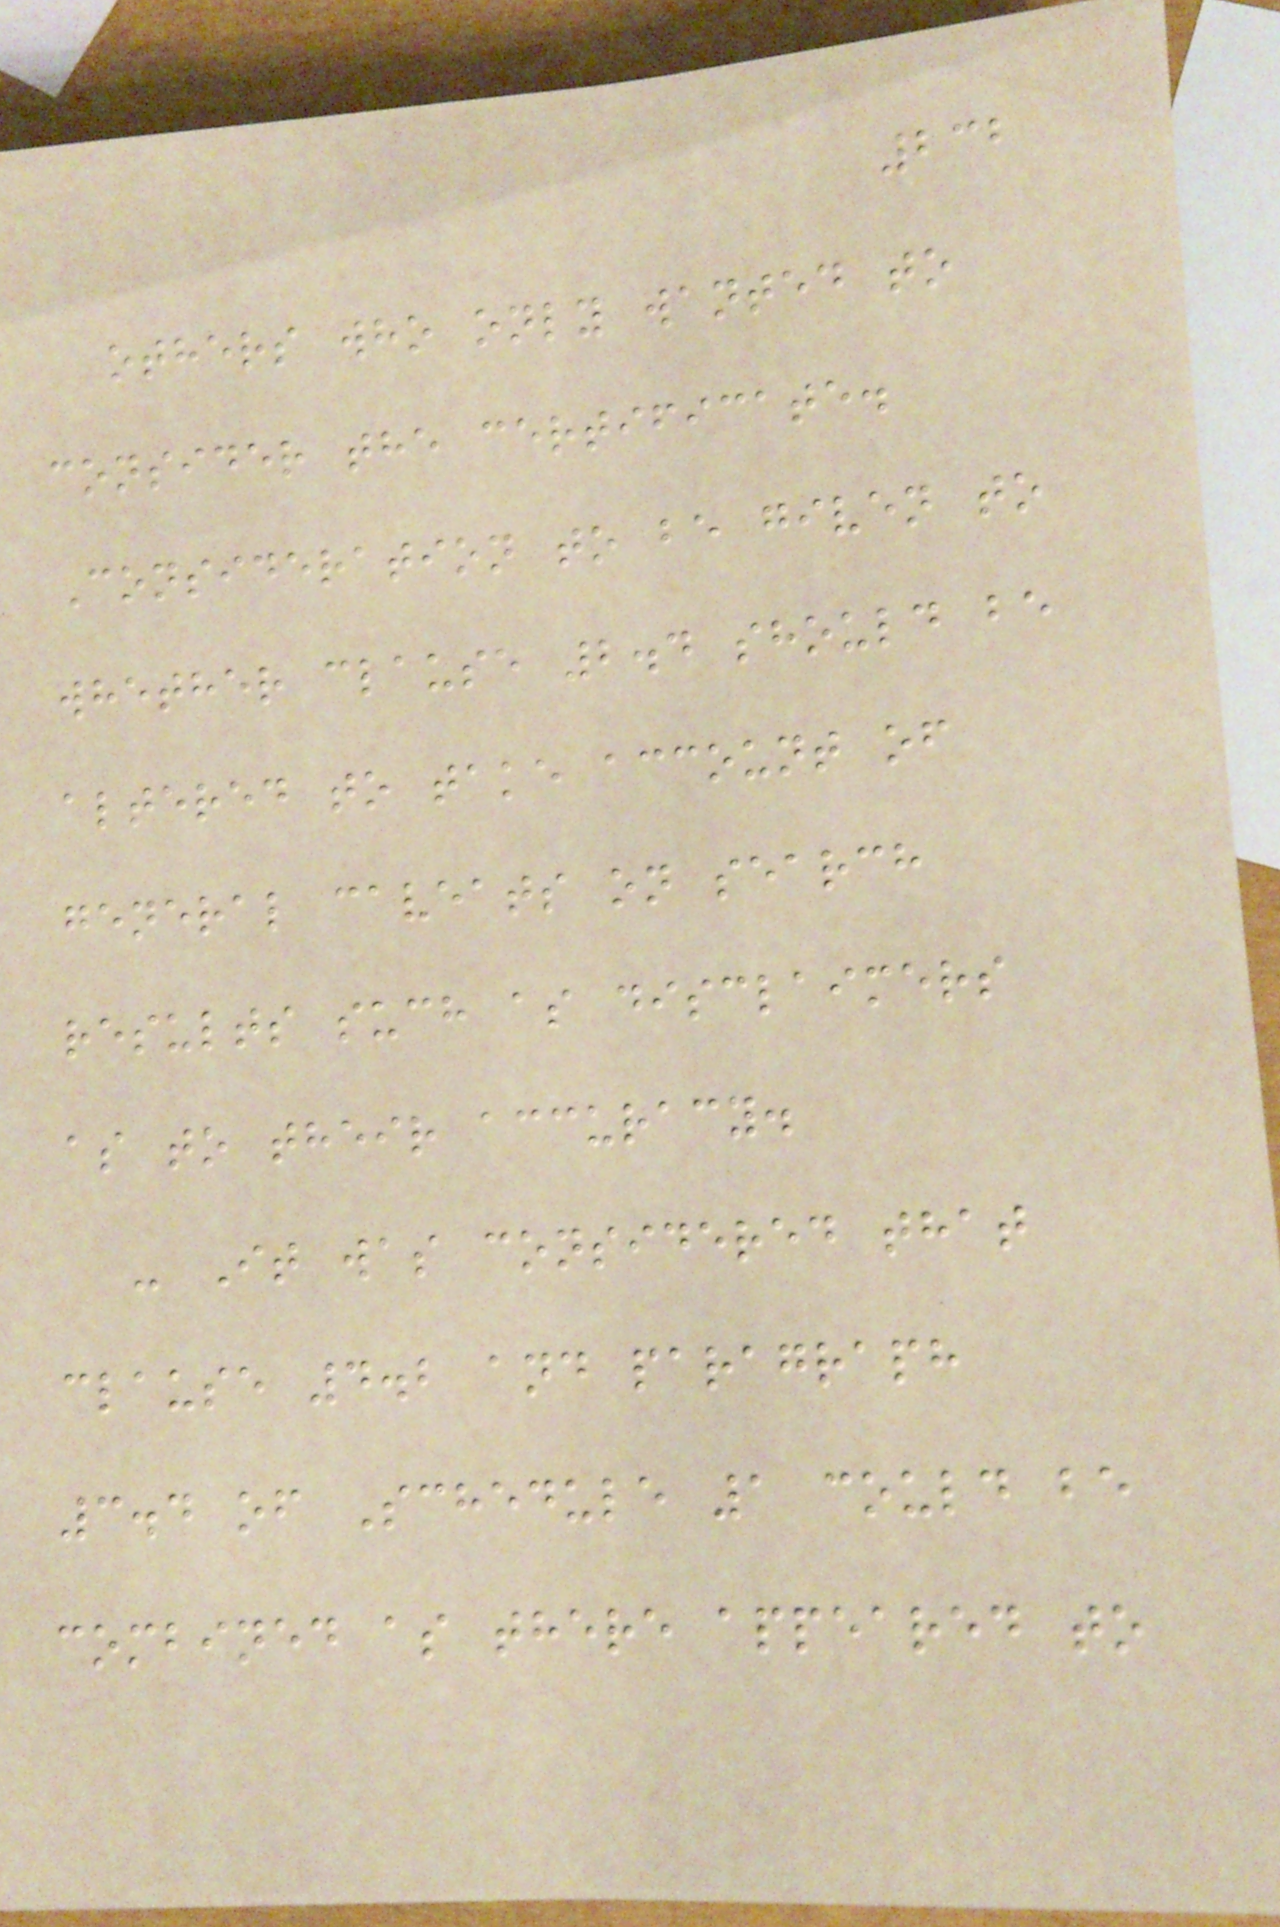232
others who only wanted to
consider the certificate.
Consideration to be given to
whether clause 2.4 should be
altered to take account of
general caveats on search
results such as disclaimers
as to their accuracy.
- It was considered that
clause 4.2 and paragraph
3.4 of Schedule 1 could be
combined as there appeared to
